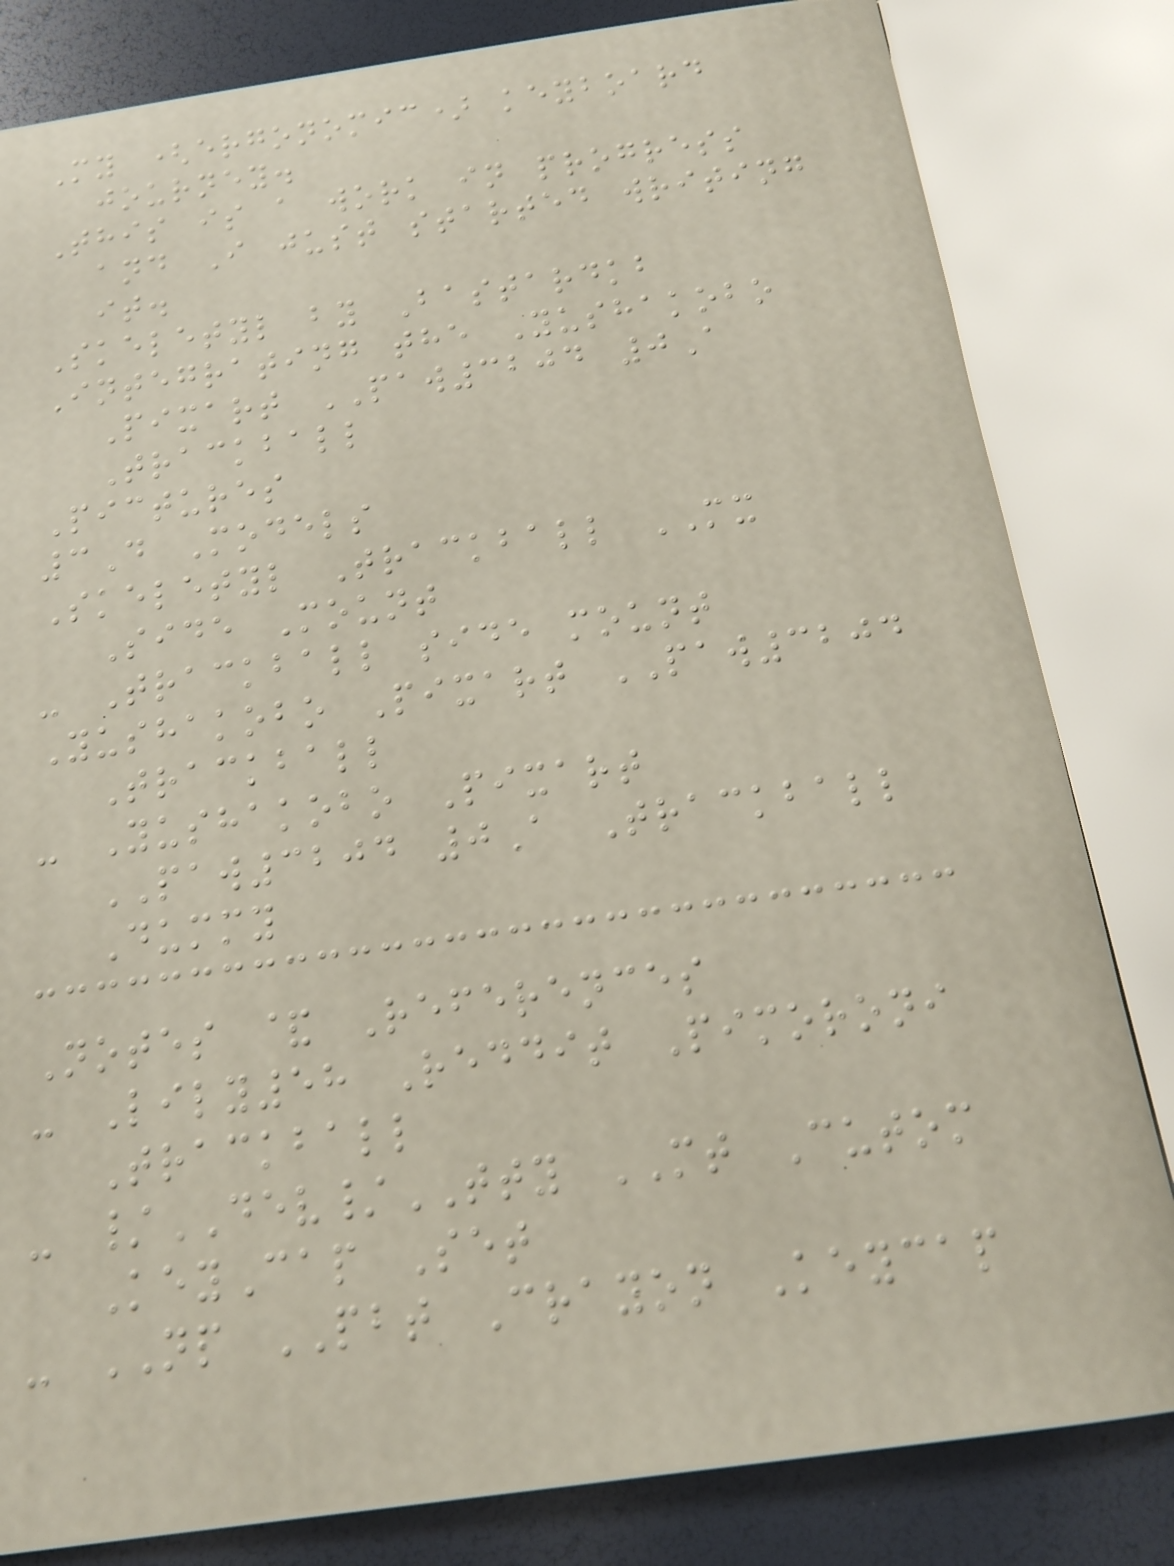My (ergonomic) keyboard
journey.
This is a work in progress
and I just started writing
it.
Skeletyl by Bastardkb
Integrating the Yushakobo
Pixart PAW3204 0A
Trackball
Pictures
3D Models
Skeletyl Trackball MX
Side Mount
- Trackball side mount
Yushakobo Pixart PAW3204
Trackball
- Yushakobo Pixart
PAW3204 0A Trackball
Dummy
Notes & References
- Lily58 Reddit Pimoroni
Trackball
- /DEV/TTY MT Cutom
KeyCap Set
- NP PBT Crayon Keycap
